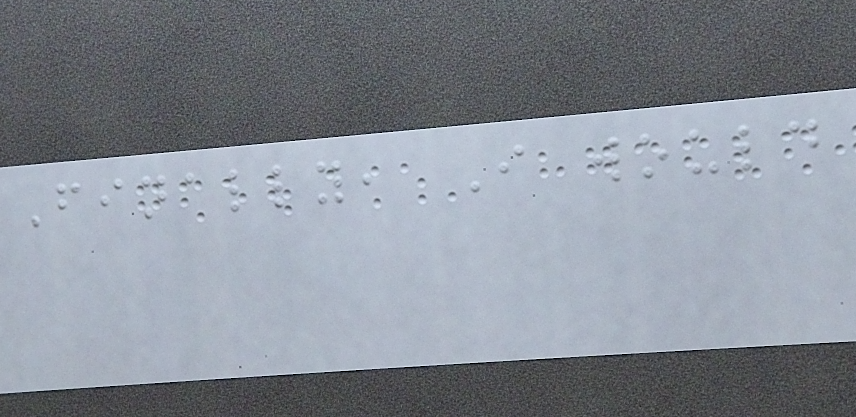Finally, I would
